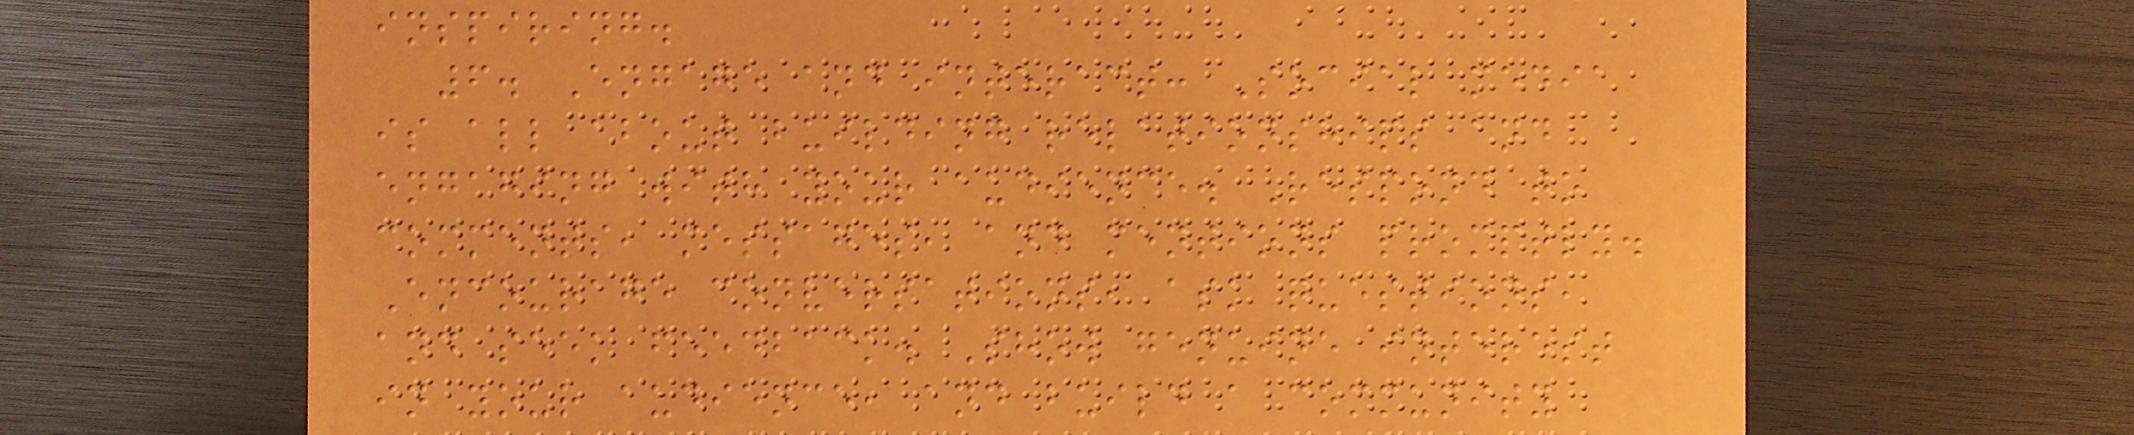inspiring.
6. Engage and interact: Social media
is all about building relationships and
engaging with your audience. Respond to
comments, messages, and mentions promptly.
Encourage conversations, ask questions,
and seek feedback. Show genuine interest
in your audience, and build a community
